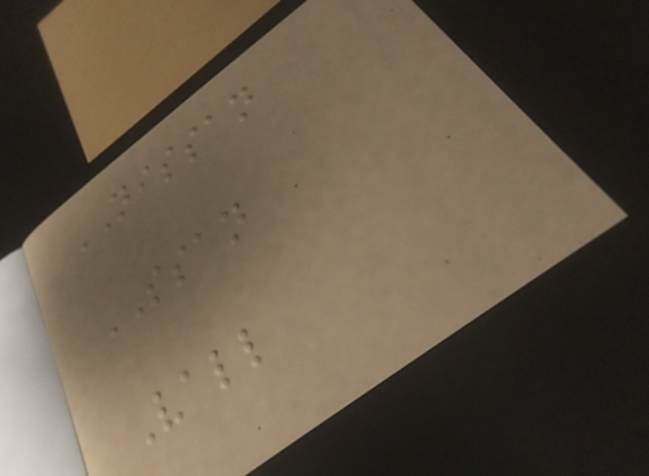NISSAN
SSAN
Vall
